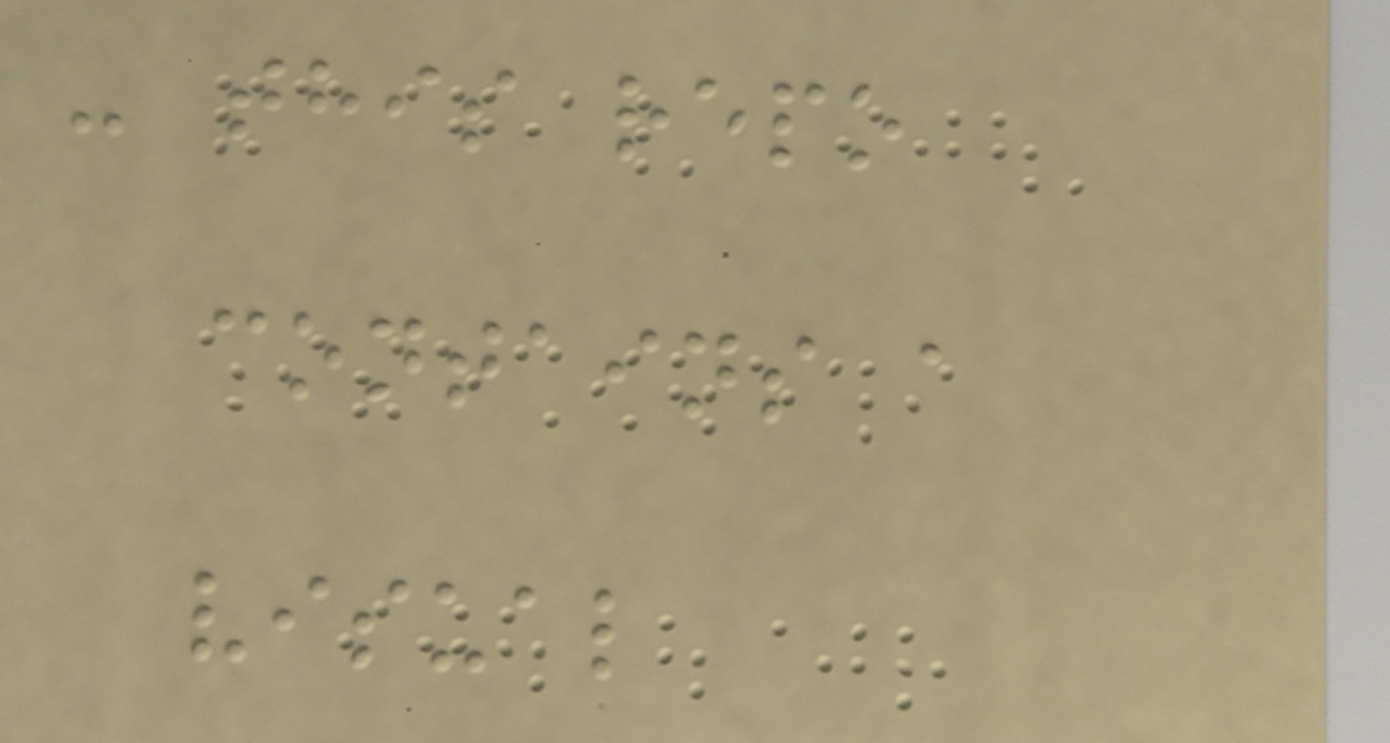- this repo
contains a
visual
